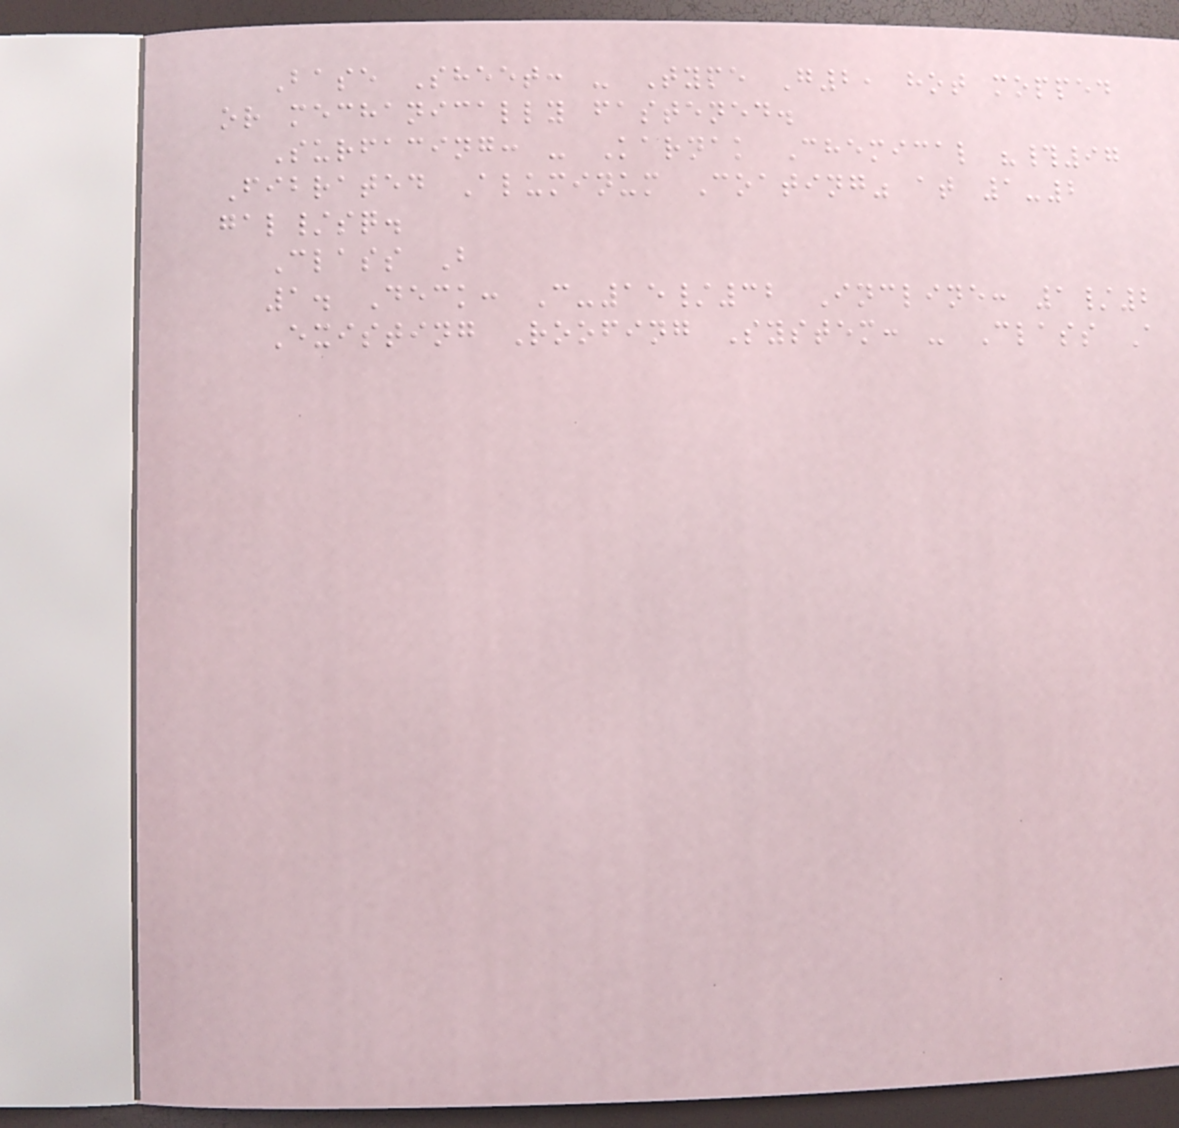Base Sheet: - Type G2, hot mopped
or mechanically fastened.
Surfacing: - Karnak Chemical "#97
Fibrated Aluminum Coating" at 1-2
gal/sq.
Class B
1. Deck: C-15/32 Incline: 1/2
Existing Roofing System: - Class A
